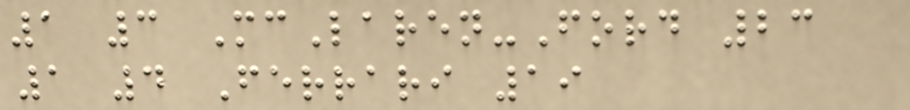1 3 McLaren-Ford 23
1 4 Ferrari 19
